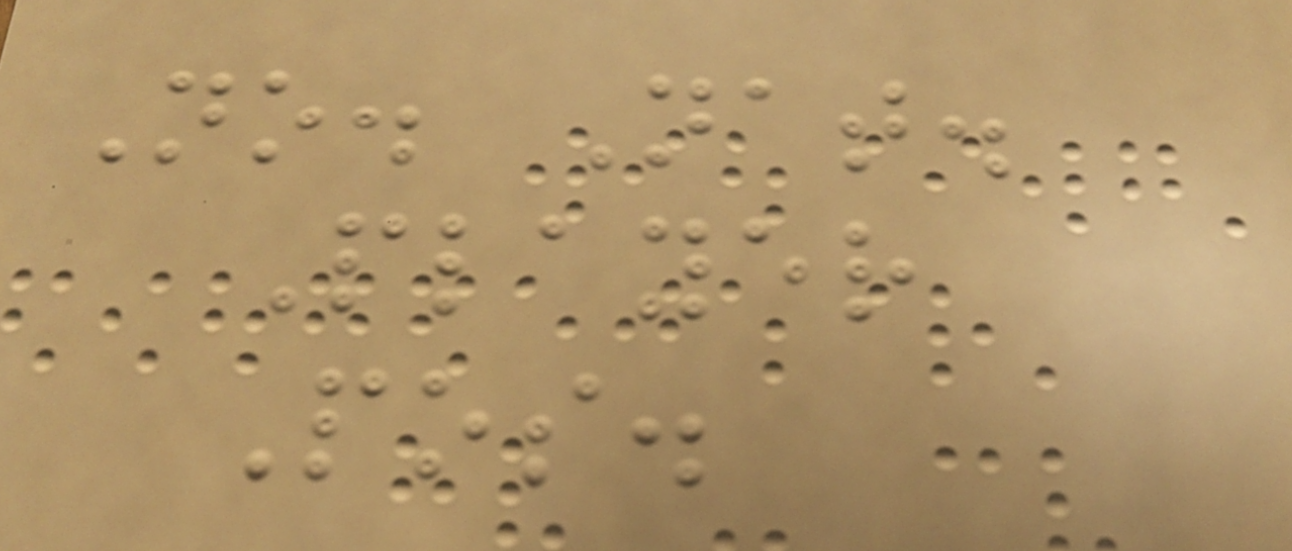No. Nat.
Player
Pos.
